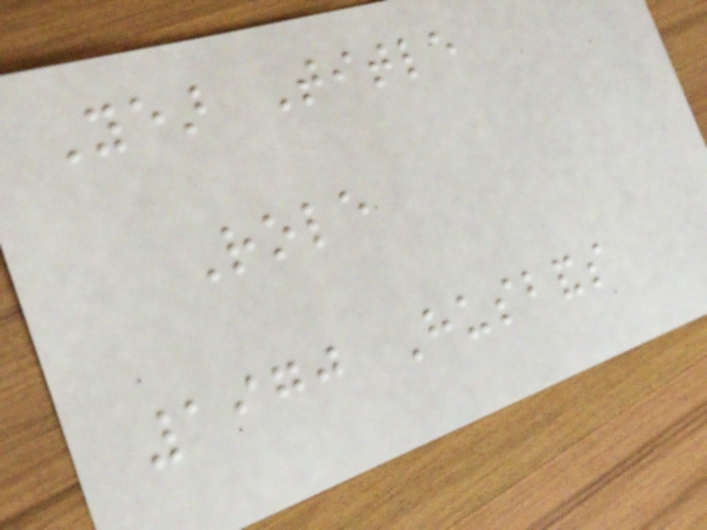Year Title
Role
1970 Husbands
